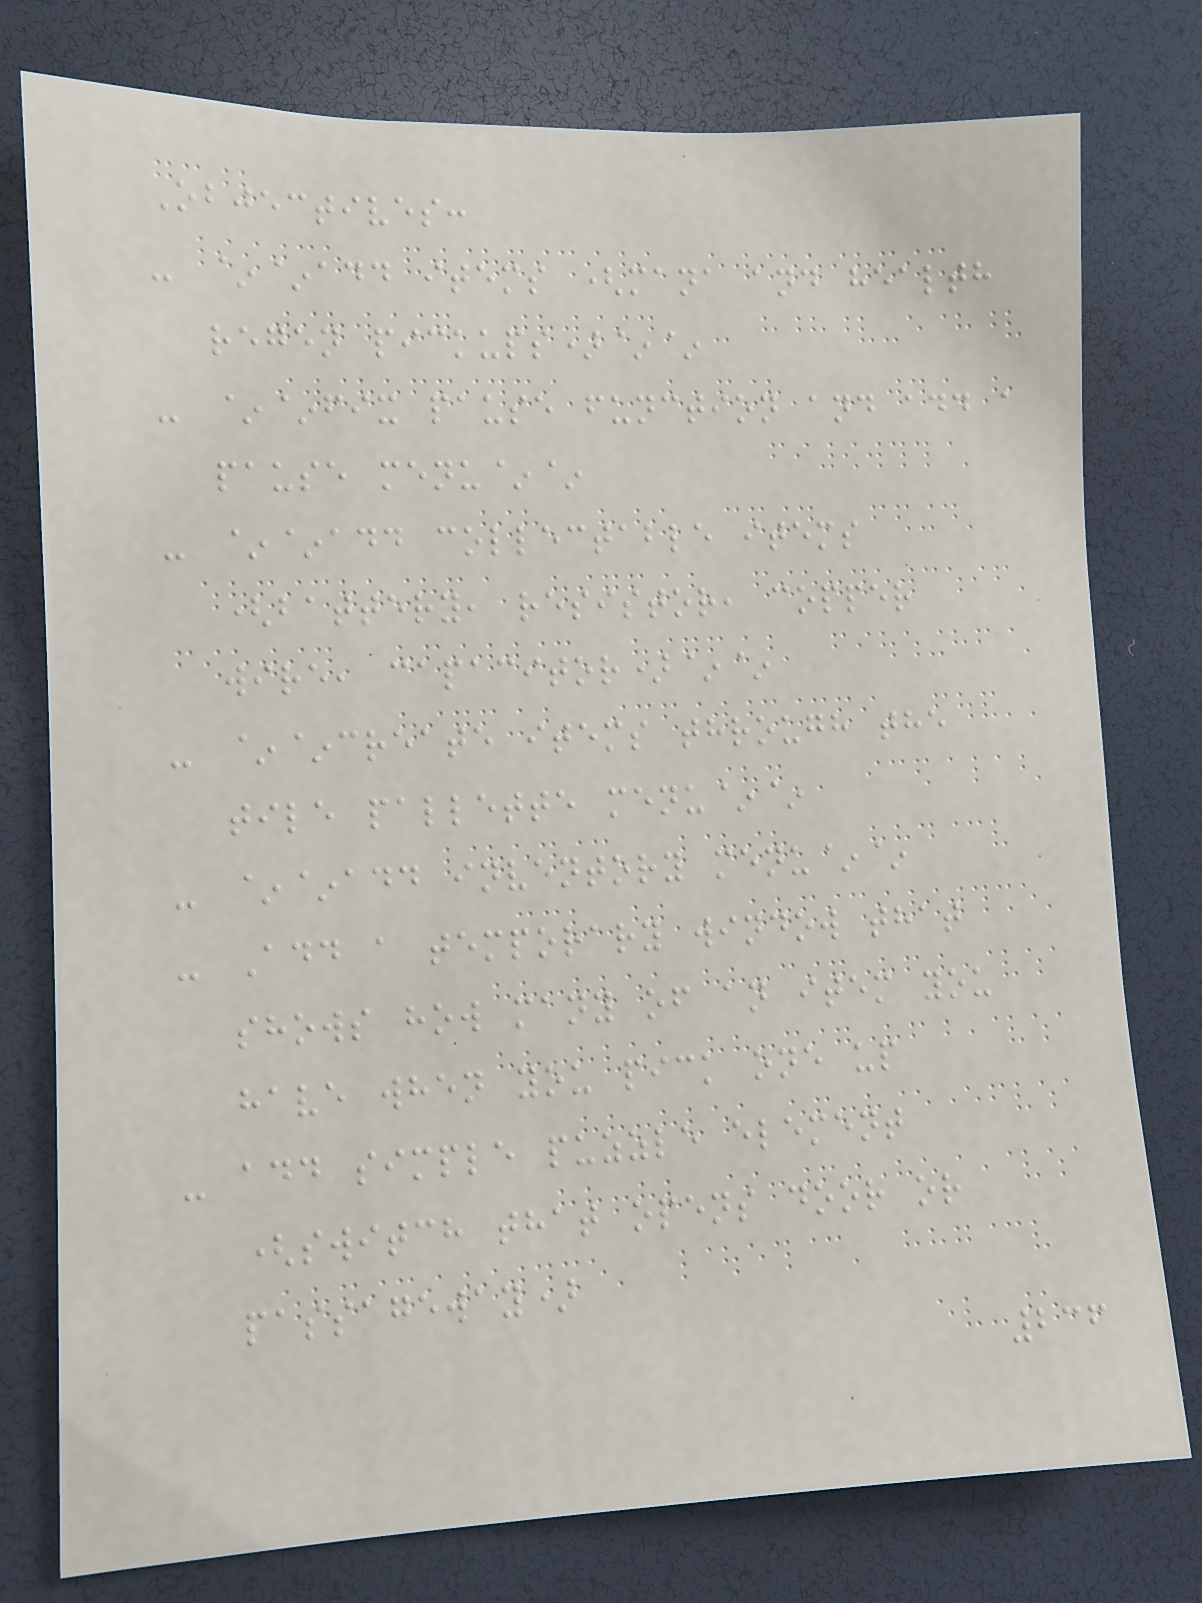Objectives:
- ~~add items (mana and health
regen pickups)~~
- ~~fix pause function and add a
pause menu~~
- ~~add collectable items
(battery, resistor, copper
wire, capacitor)~~
- ~~create items through the
tile pallette menu~~
- ~~add inventory menu~~
- Add a temporary window that
shows how many of an item you
have when you pick one up
- add simple puzzle element
(switch that opens door or
passageway)
236
